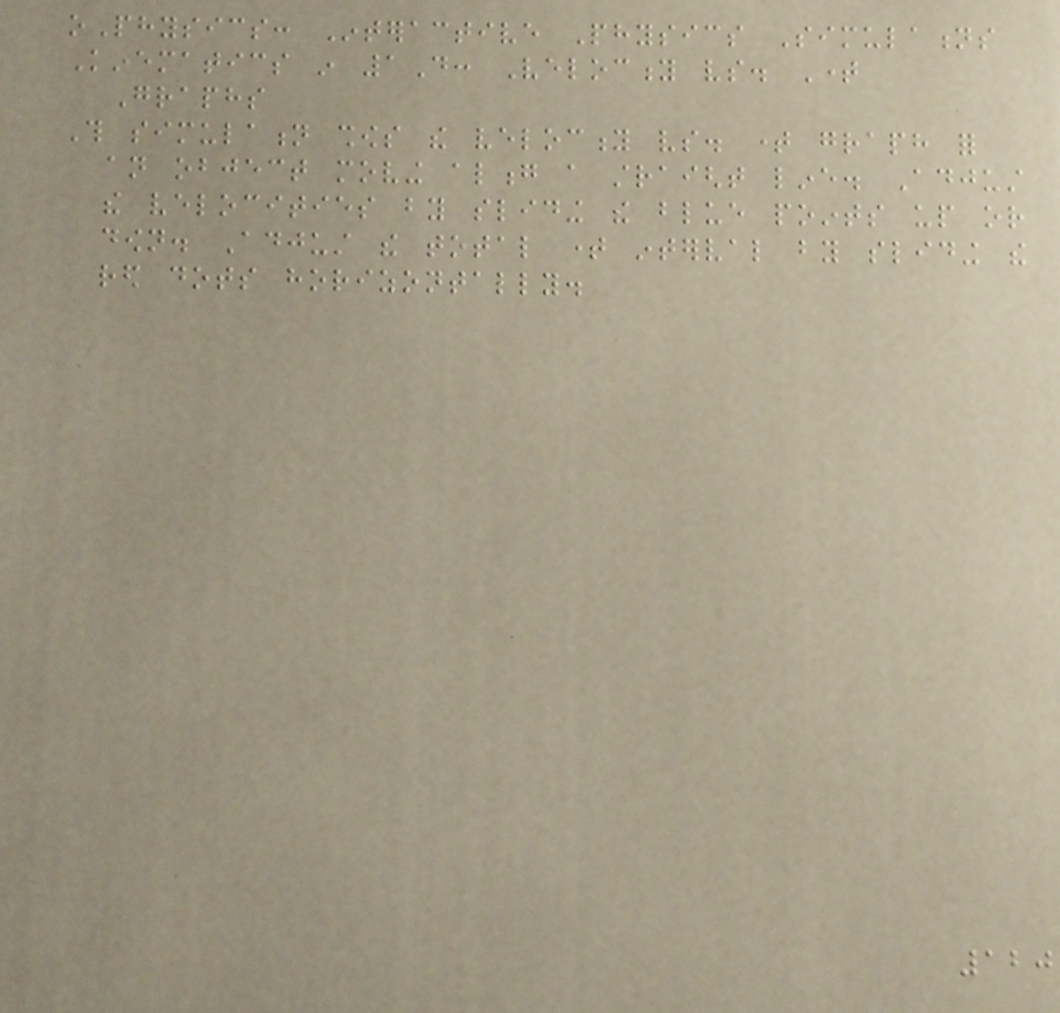oPhysics: Interactive Physics Simulations
Kinematics in 1D: Velocity vs. Time
Graphs
This simulation shows the velocity vs. time graph for
an object moving along a straight line. Adjust
the velocities by sliding the blue points up or
down. Adjust the total time interval by sliding the
red dots horizontally.
120
